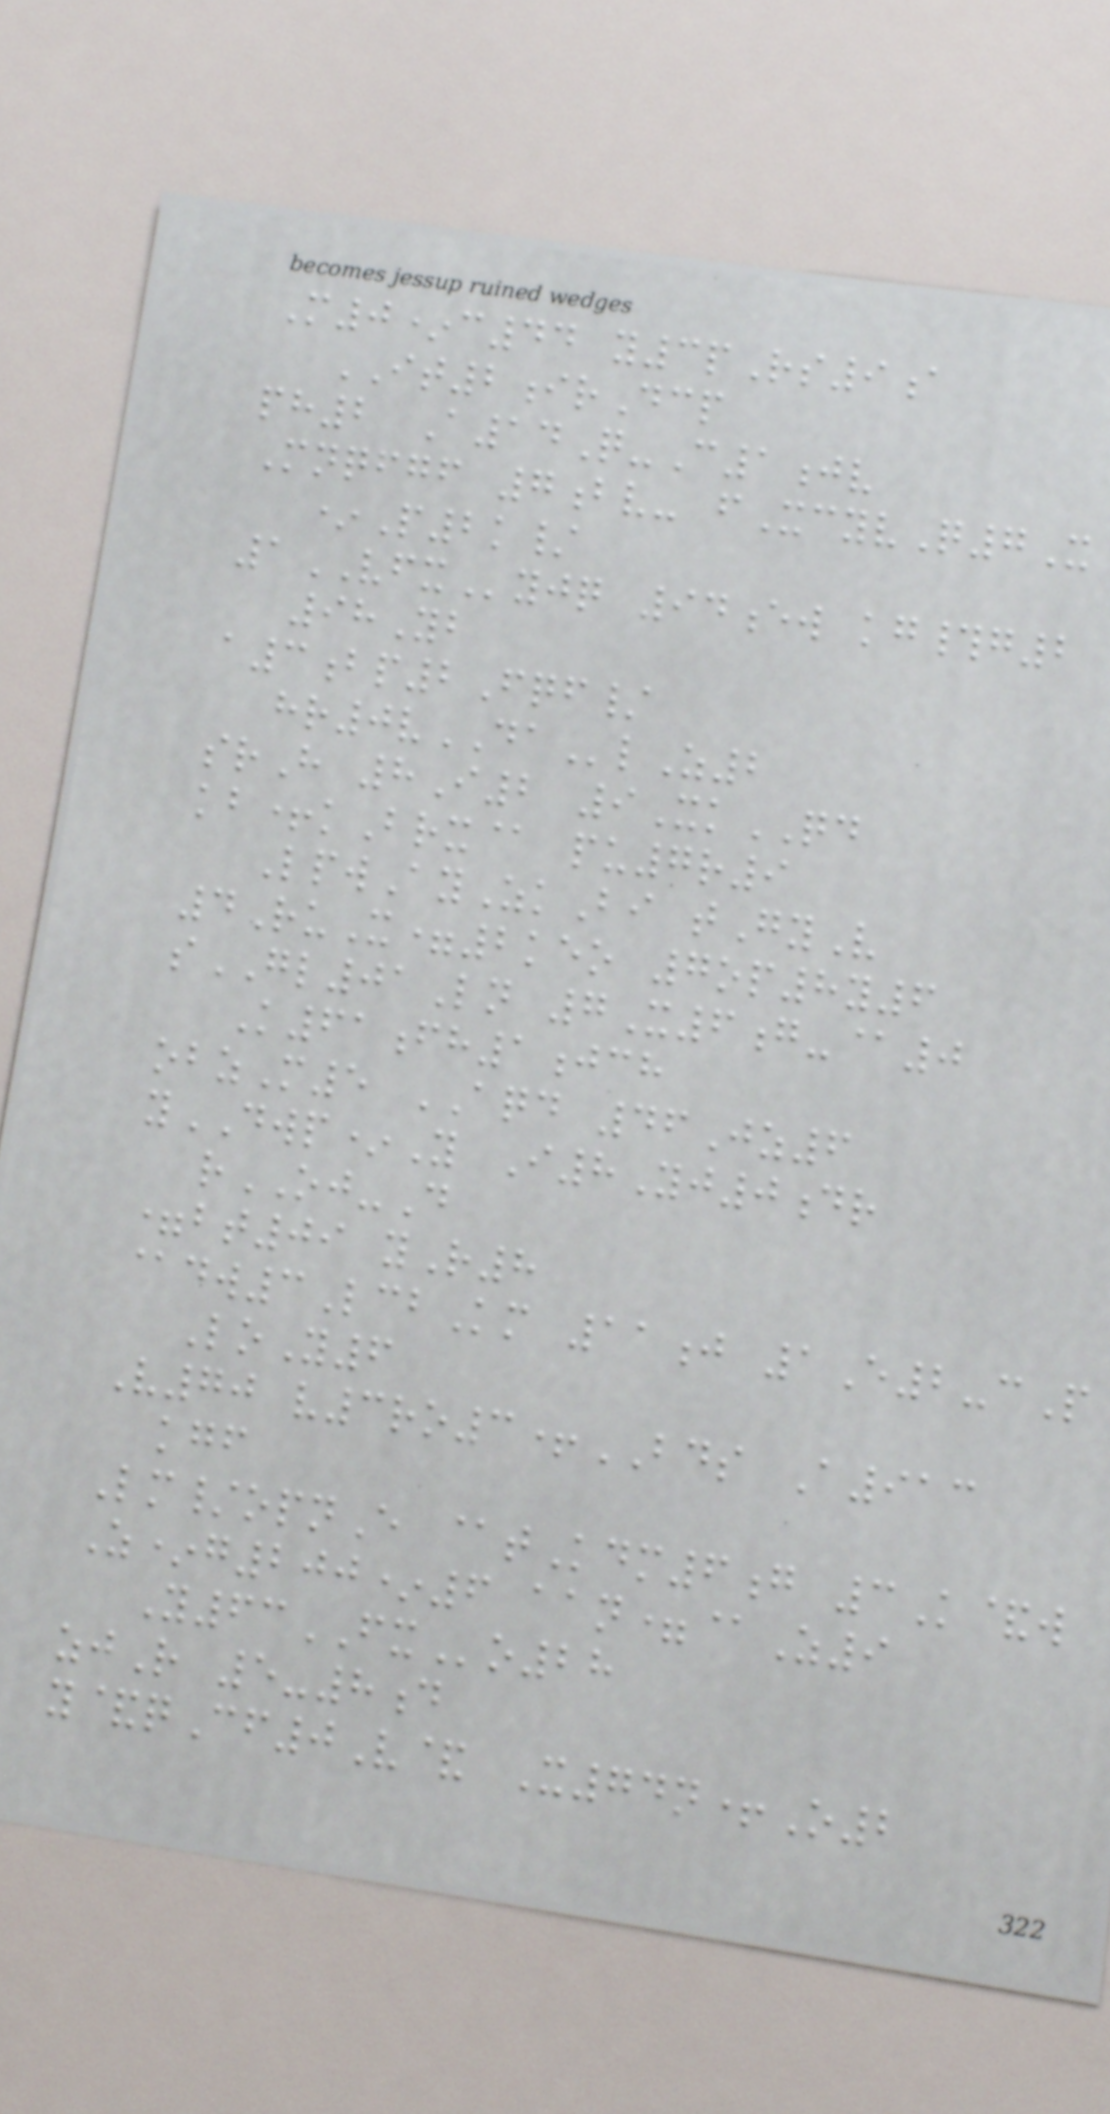M0*c44 y3pRs9a
IT2irDcp
ph2 A14Q-C1jv
Mnqfgf 7bv- fXcyvQ7X
*P2k/
1VFXyjq 94ew kg#g2
98Yb
a3bp2Fqf/
hr0vDAlZ2
srH 8I2 9XkQD
kb+kBrx@ pu7r9
LpwAyZkBi tGyV
4RuX=2keo 7op8y6
sGL01Ln 7X6g-@0
K61fh1jch
obzM5 AQD 46Jz6
yDWP*Y I8Yj0dr
rOJ-D
=bt09 yR8
@dw3LcbKm 11j 1E2-cP
LoY6
V70 v3ro3+BDS A913
kgf
Lm/opnE @tKdm6g 3K&w
Z*g200*6 aan=@Z9
Y63FXo28
zjR 5-8d
y&qCf0V& X74n+O2
